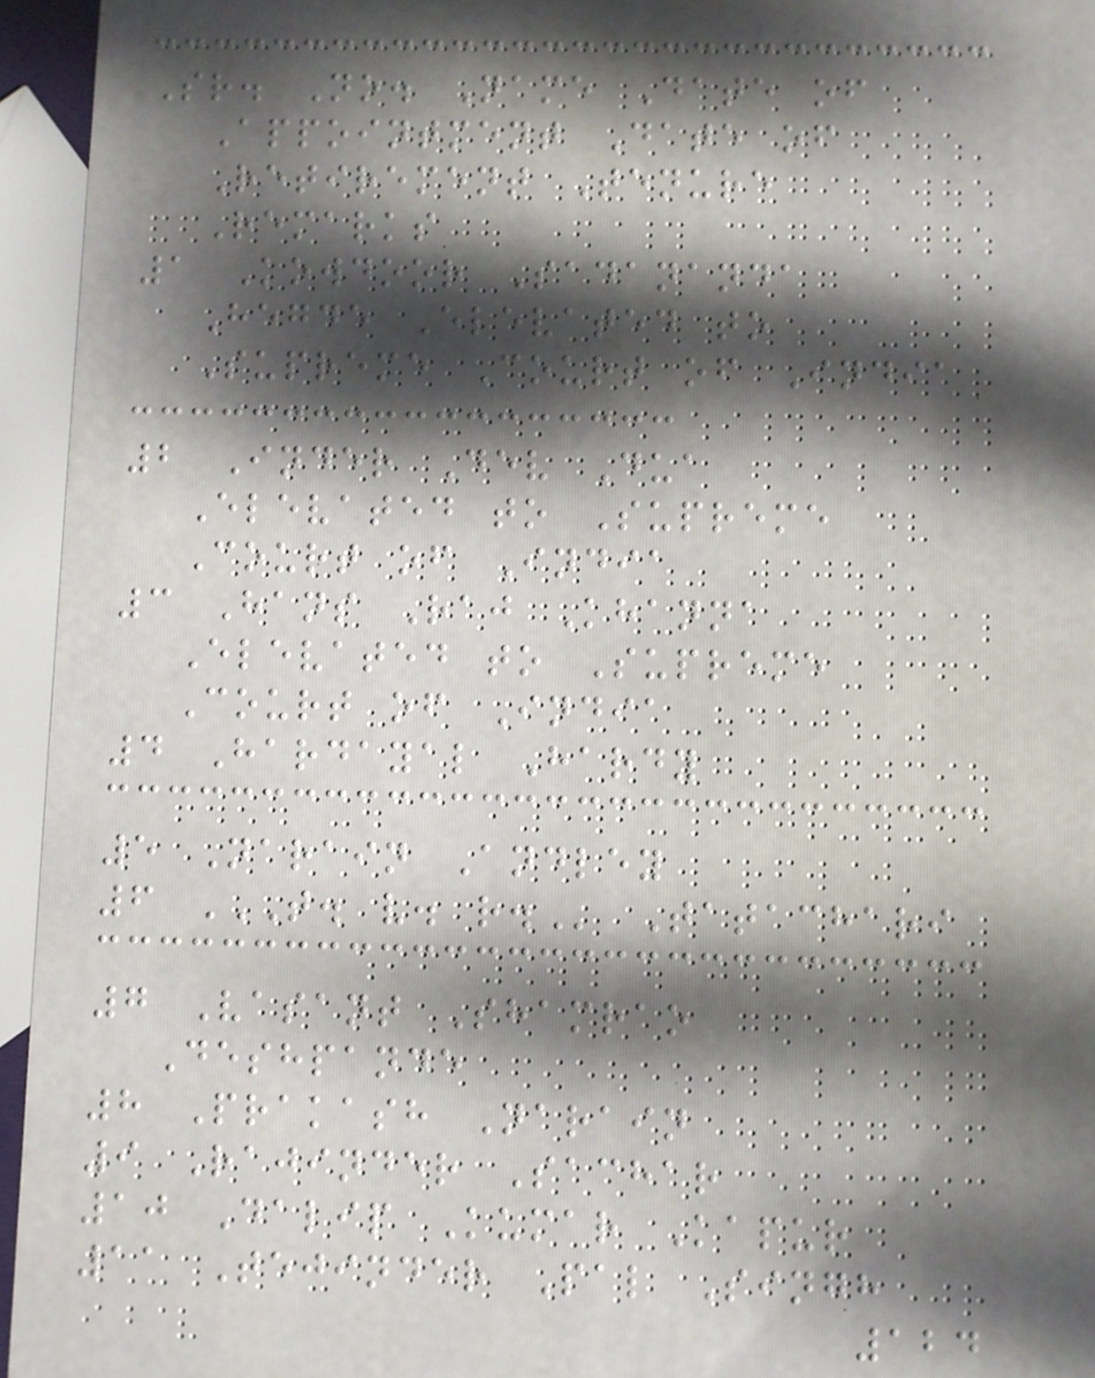Sr. No. Name Date of
Appointment Date of
Retirement Tenure
Remarks
1 Kowdoor Sadananda
Hegde Elevated to
Supreme Court of India
2 Inder Dev Dua
Elevated to Supreme
Court of India
3 Hans Raj Khanna
Elevated to Supreme
Court of India
4 Hardayal Hardy
5 Narain Andley
6 T. V. R. Tatachari
7 Vasant Shamrao
Deshpande
8 Prakash Narain
9 Rajinder Sachar
10 Dalip Kumar Kapur
11 Tejinder Pal Singh
124
